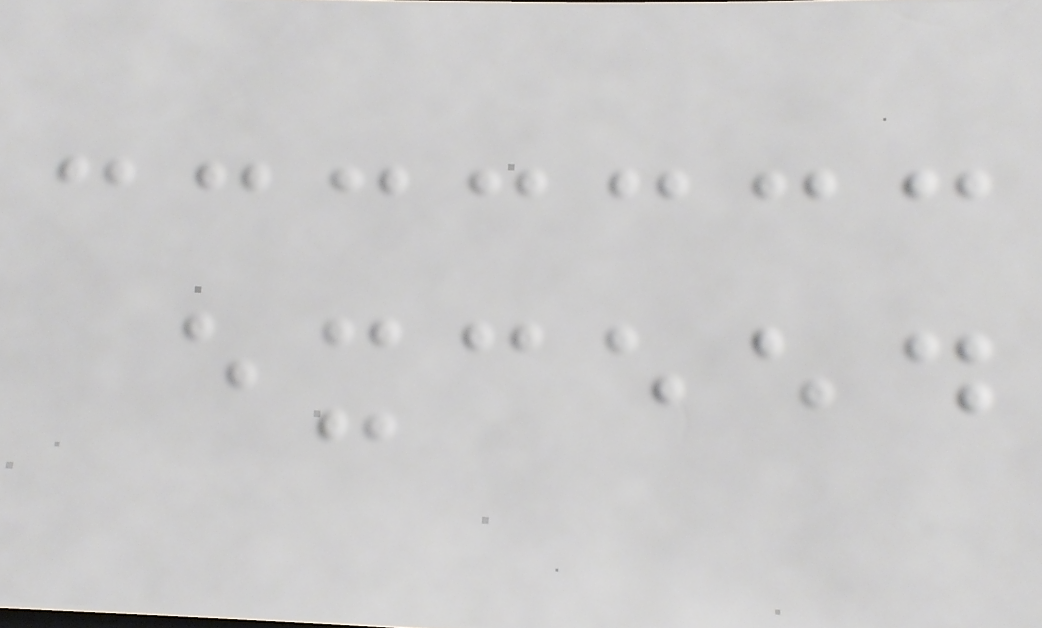exceed
